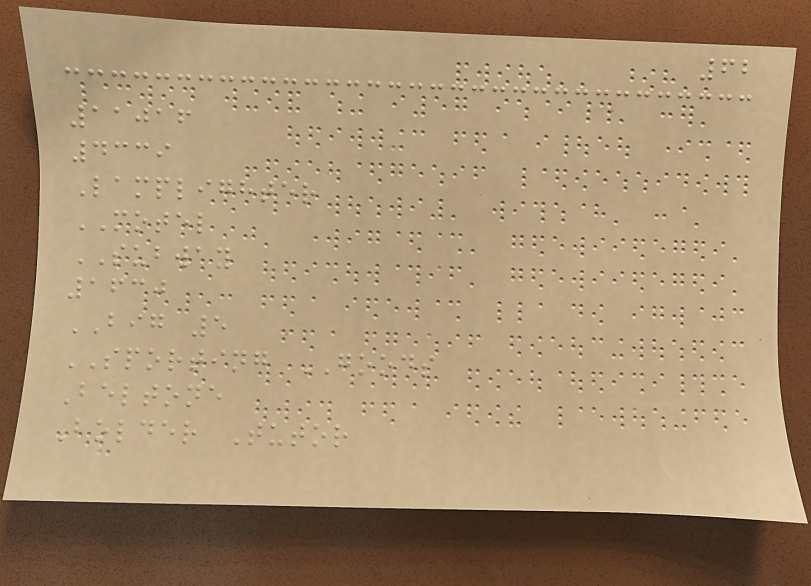62
11016
4339
Lamplighter
MOTEL
SUBWAY
1630
BIG 5
SPORTING GOODS
Beltone
Bolder Tutor
